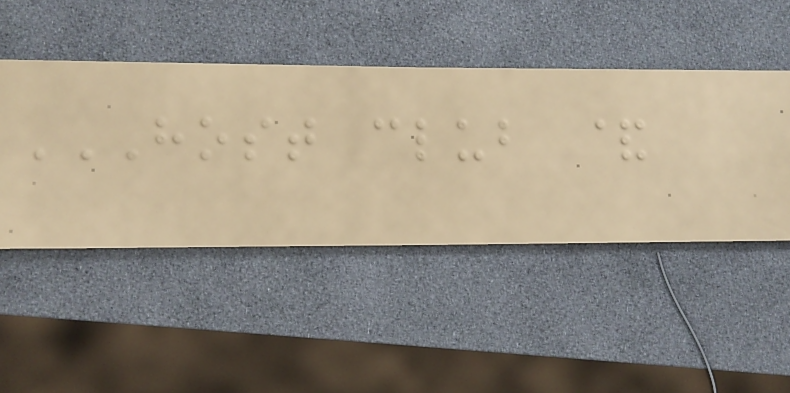HOST CLUB &
